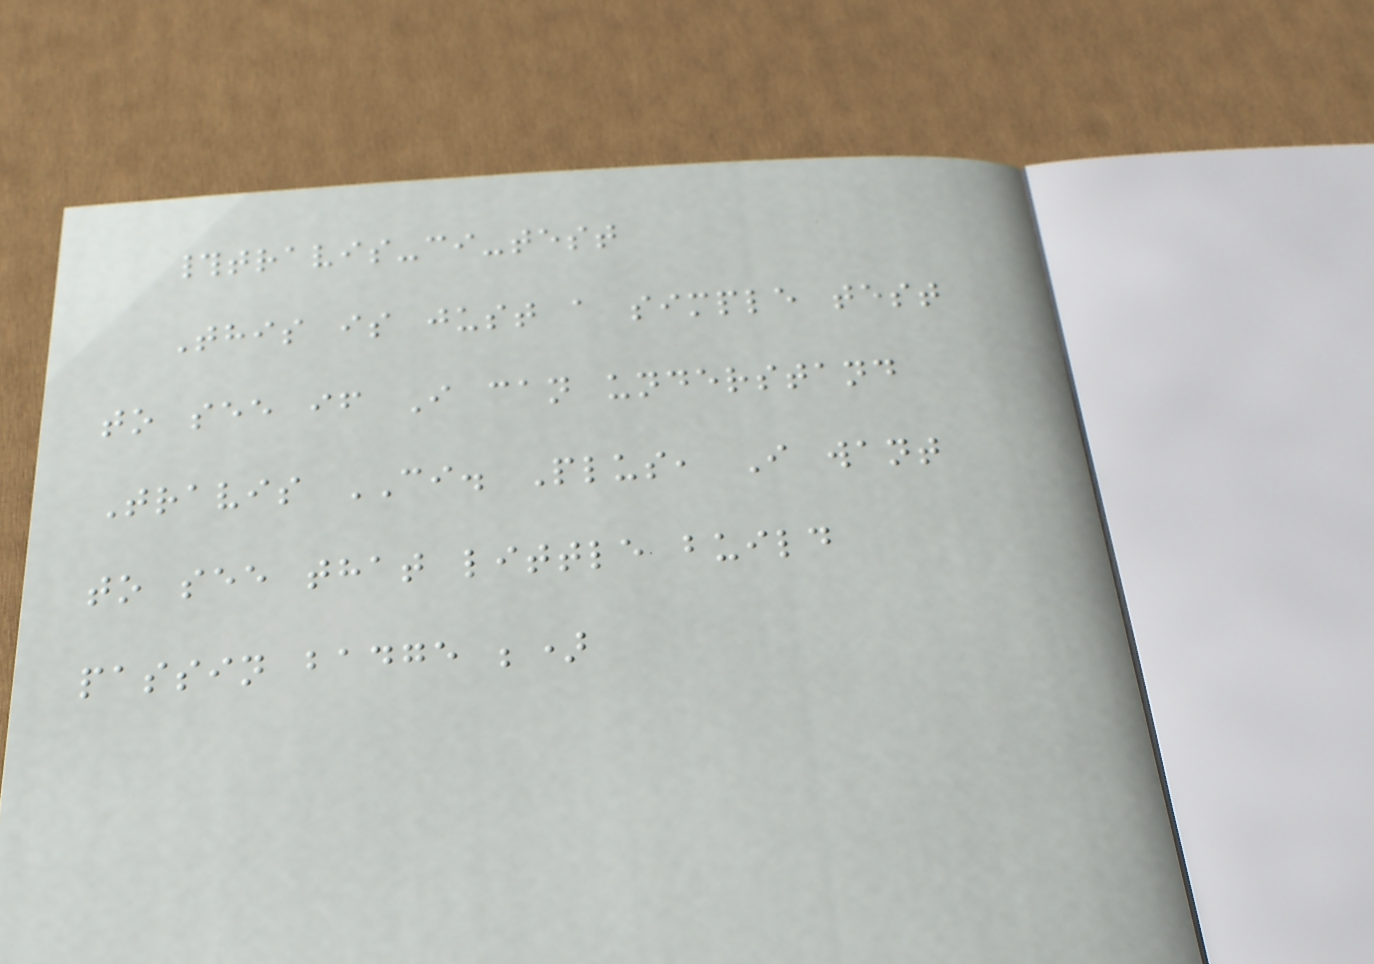#travis-ci-test
This is just a simple test
to see if I can understand
Travis CI. Plus, I want
to see that little build
passin badge ;)
